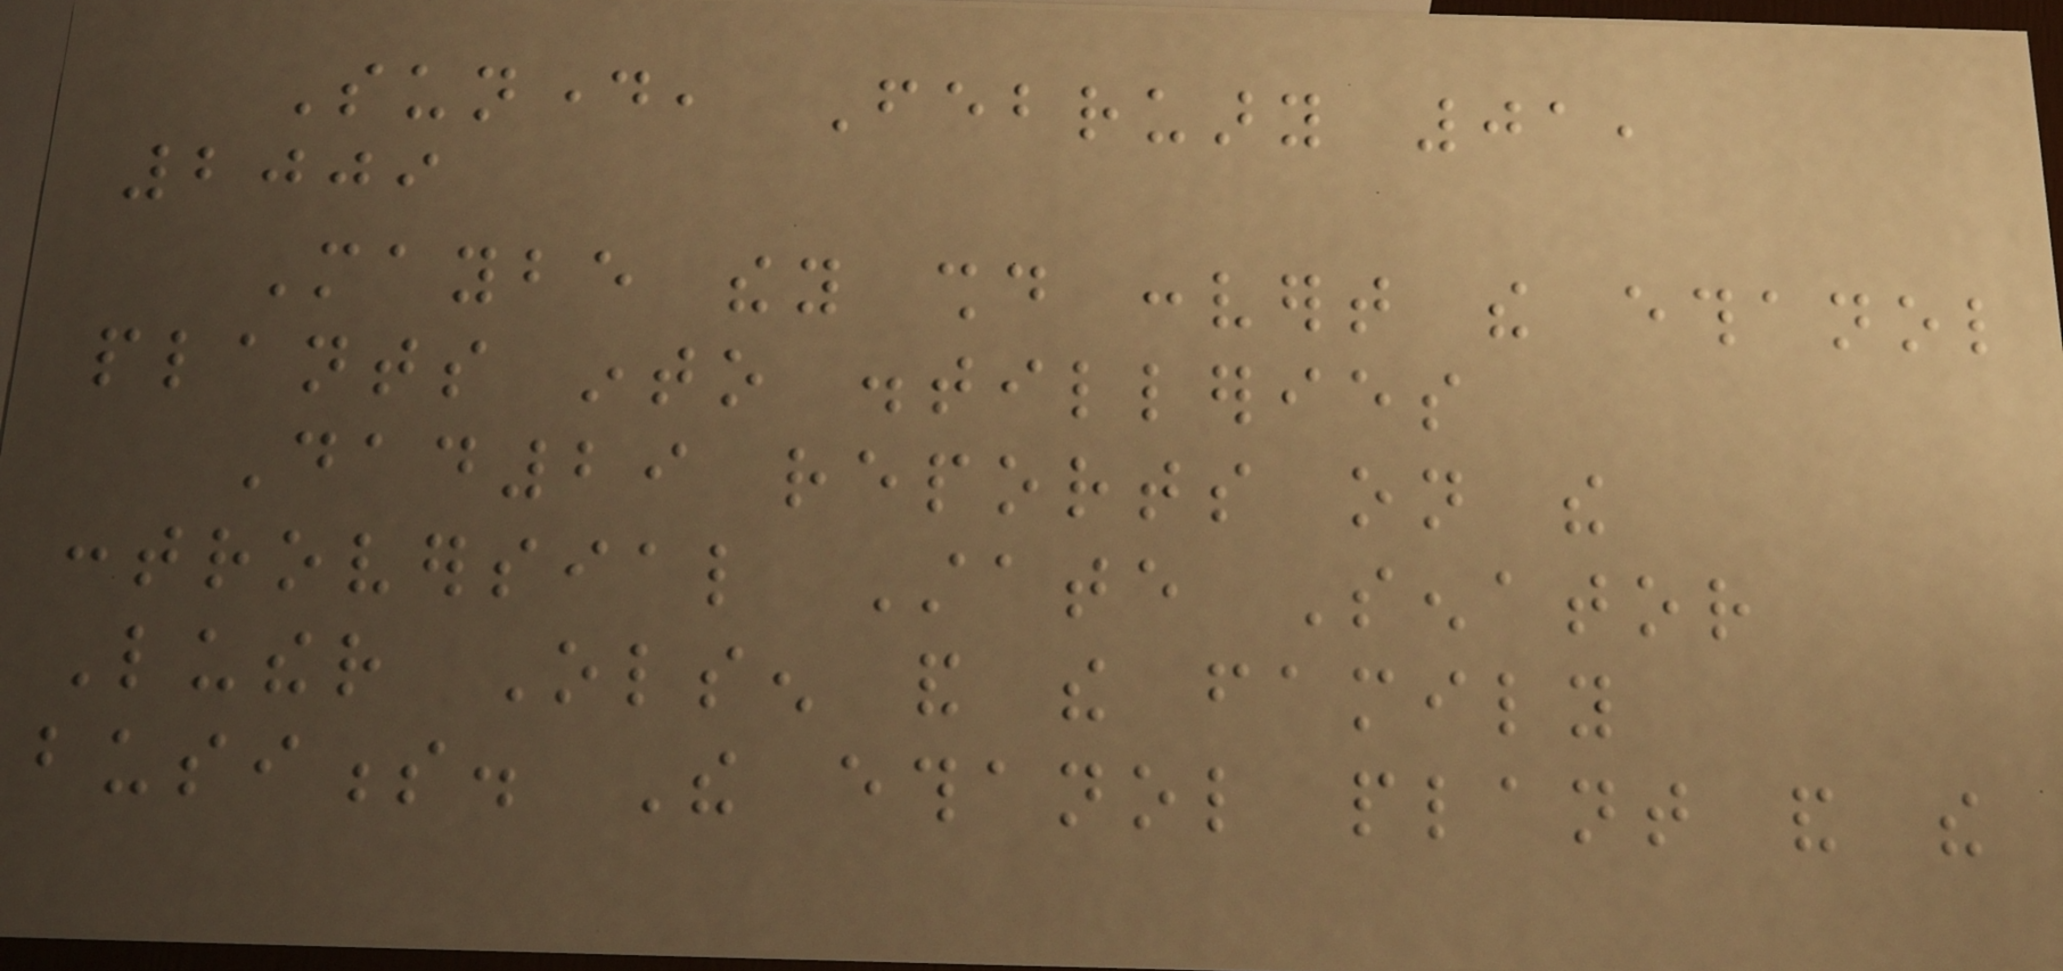Sunday, February 01,
2009
Maybe they should convert the ethanol
plants into distilleries
Dad29 reports on the
controversial State Senator
Luther Olsen and the family
business. The ethanol plant and the
